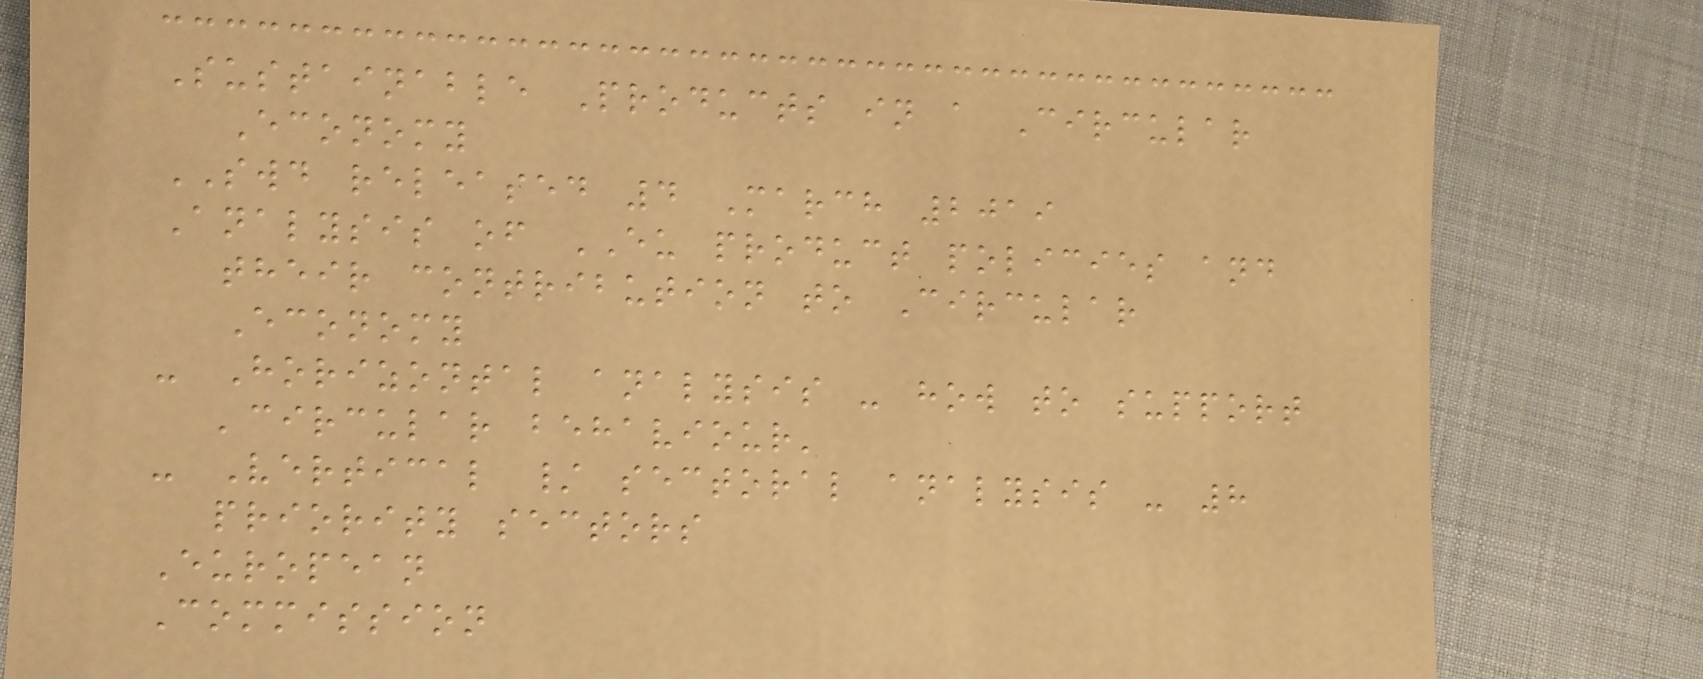Sustainable Products in a Circular
Economy
SWD released 4 March 2019
Analysis of EU product policies and
their contribution to Circular
Economy
- Horizontal analysis - how to support
'circular behaviour'
- Vertical / sectoral analysis - 8
priority sectors
European
Commission
